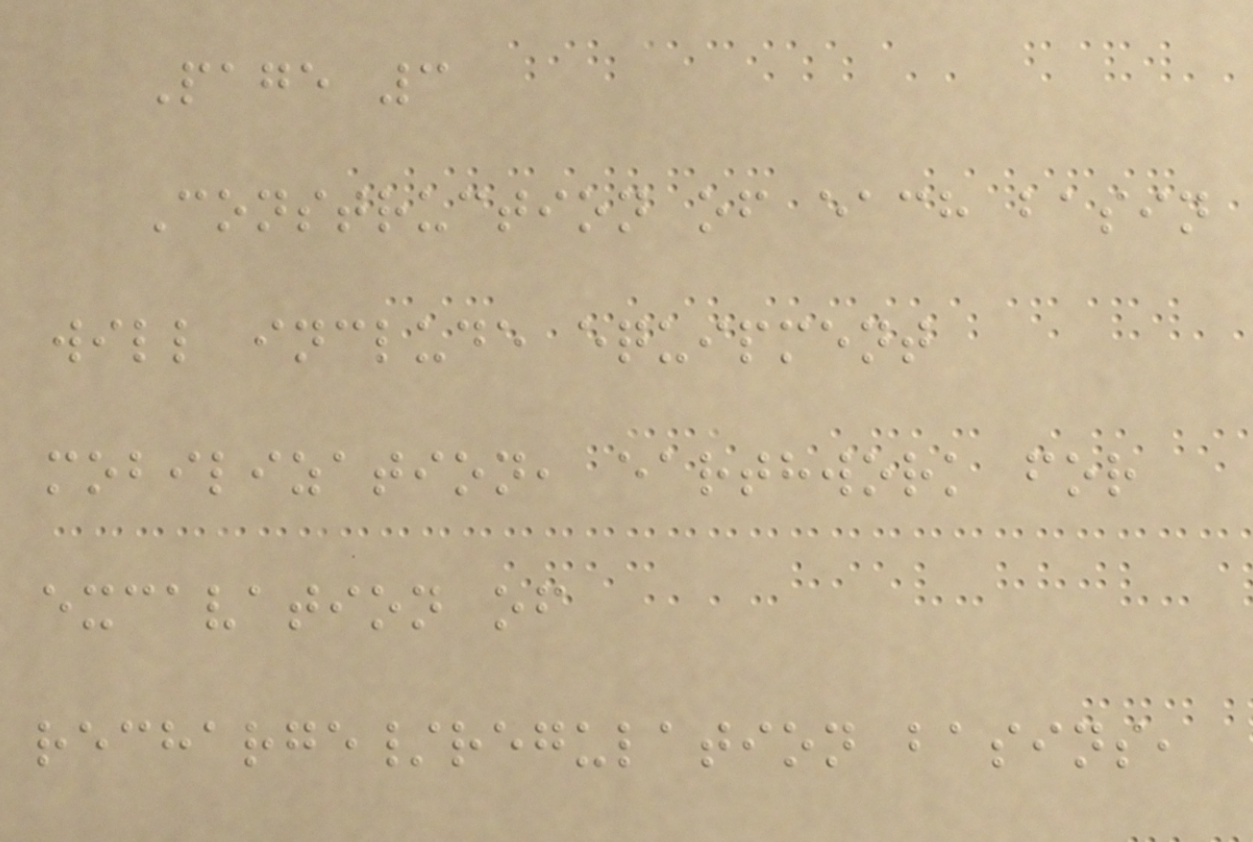Page 3
Construction of each basin
will include equipment
mobilization, earthwork for
excavation of
recharge/regulation basins,
